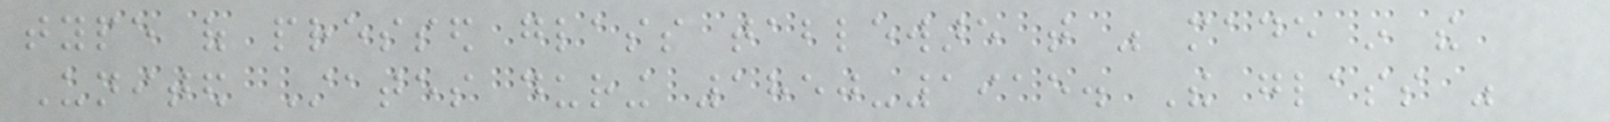type of pressed glass tableware that was made in the
United States during 1850-1915. The glass was
